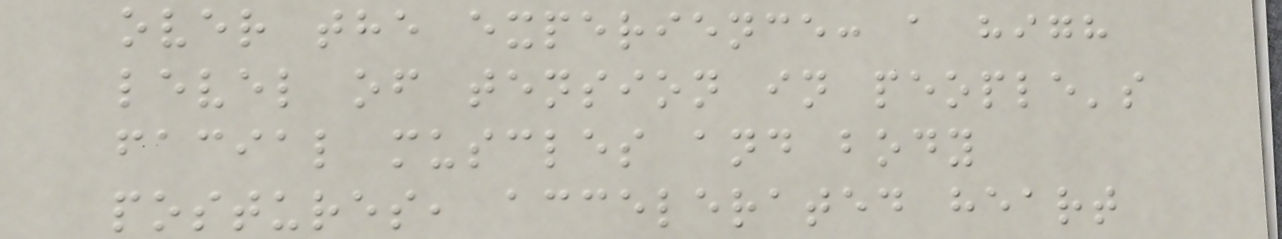over the experience: a high
level of tension in people's
facial muscles and body
postures, accelerated heart
